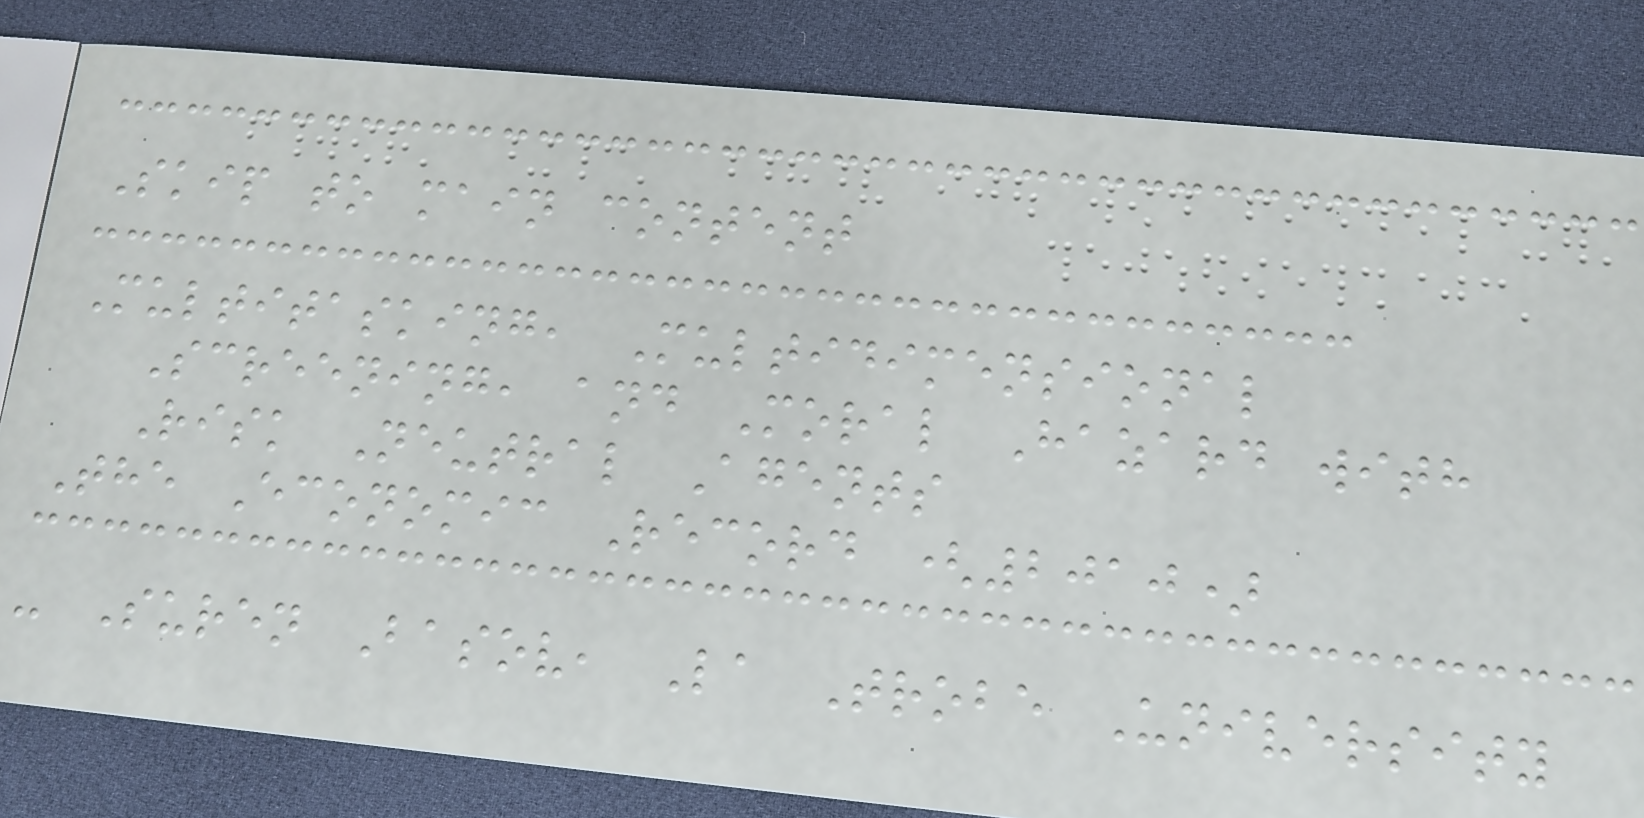Skip to main content
Multitasking, Multidimensional
Screening, and Moral Hazard with
Risk Neutral Agents
The Economic Record (2010)
- Suren Basov, La Trobe University
